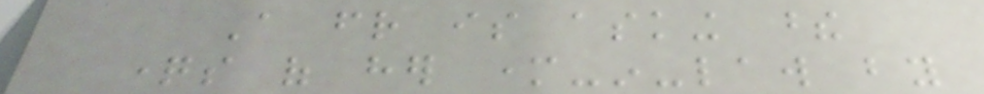A friend is asking these
questions of her mother-in-law by
